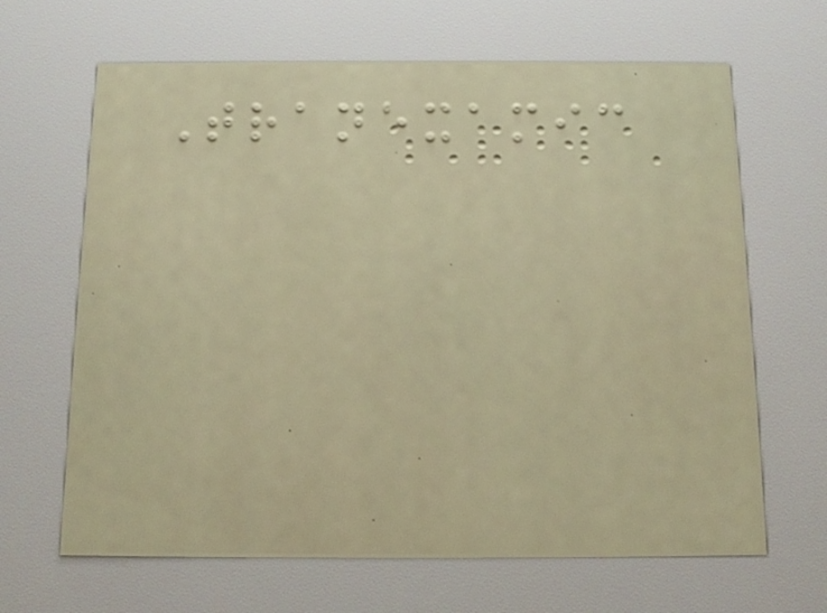Tranexamic
